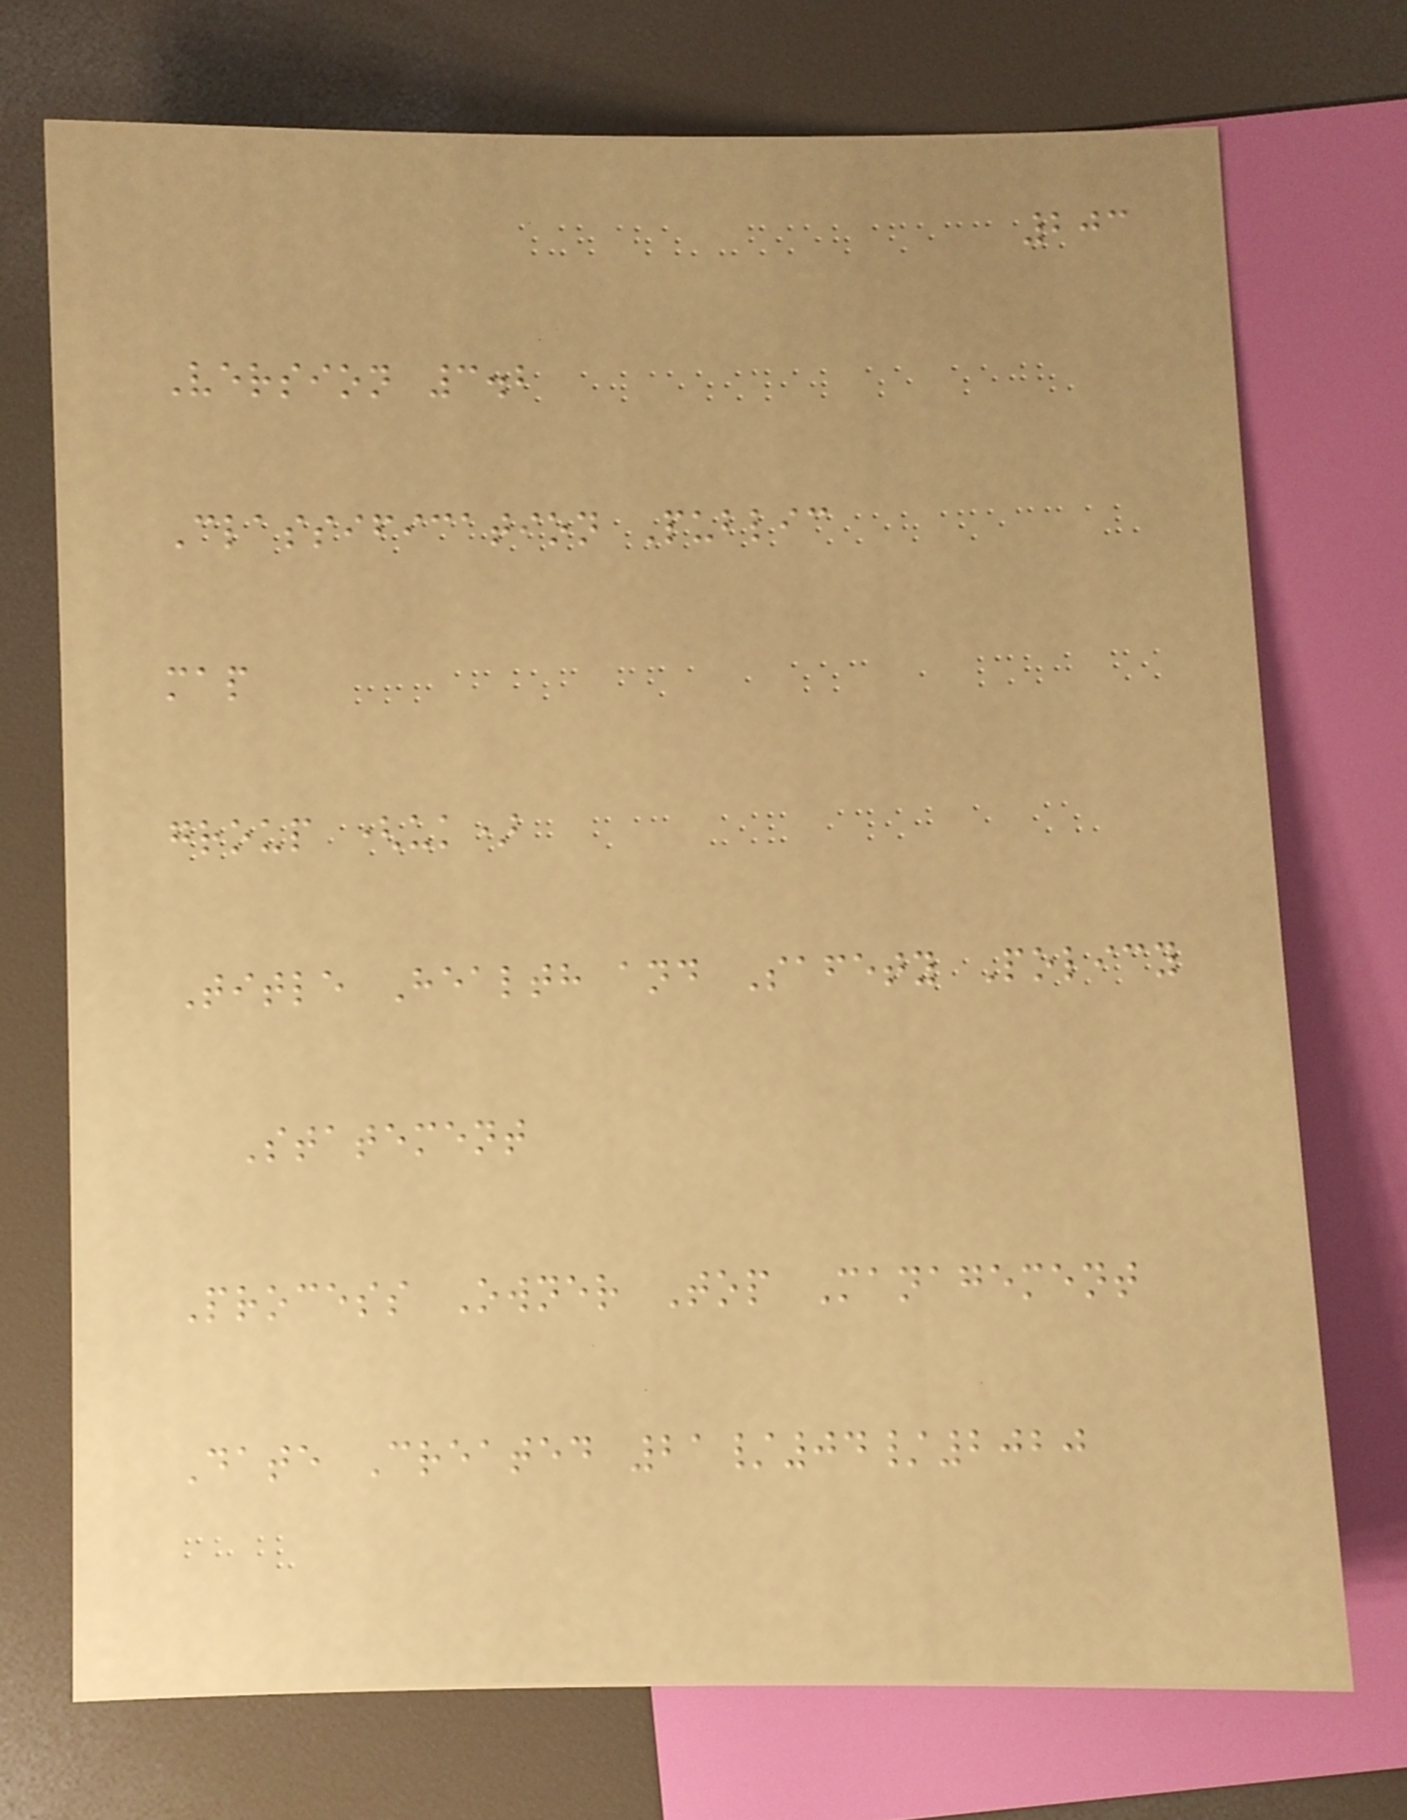203
Version 3.2
Classification Public
map
group (uk)
Title Health and Safety Policy
Statement
Process Owner Top Management
Date Created 21/04/2020
